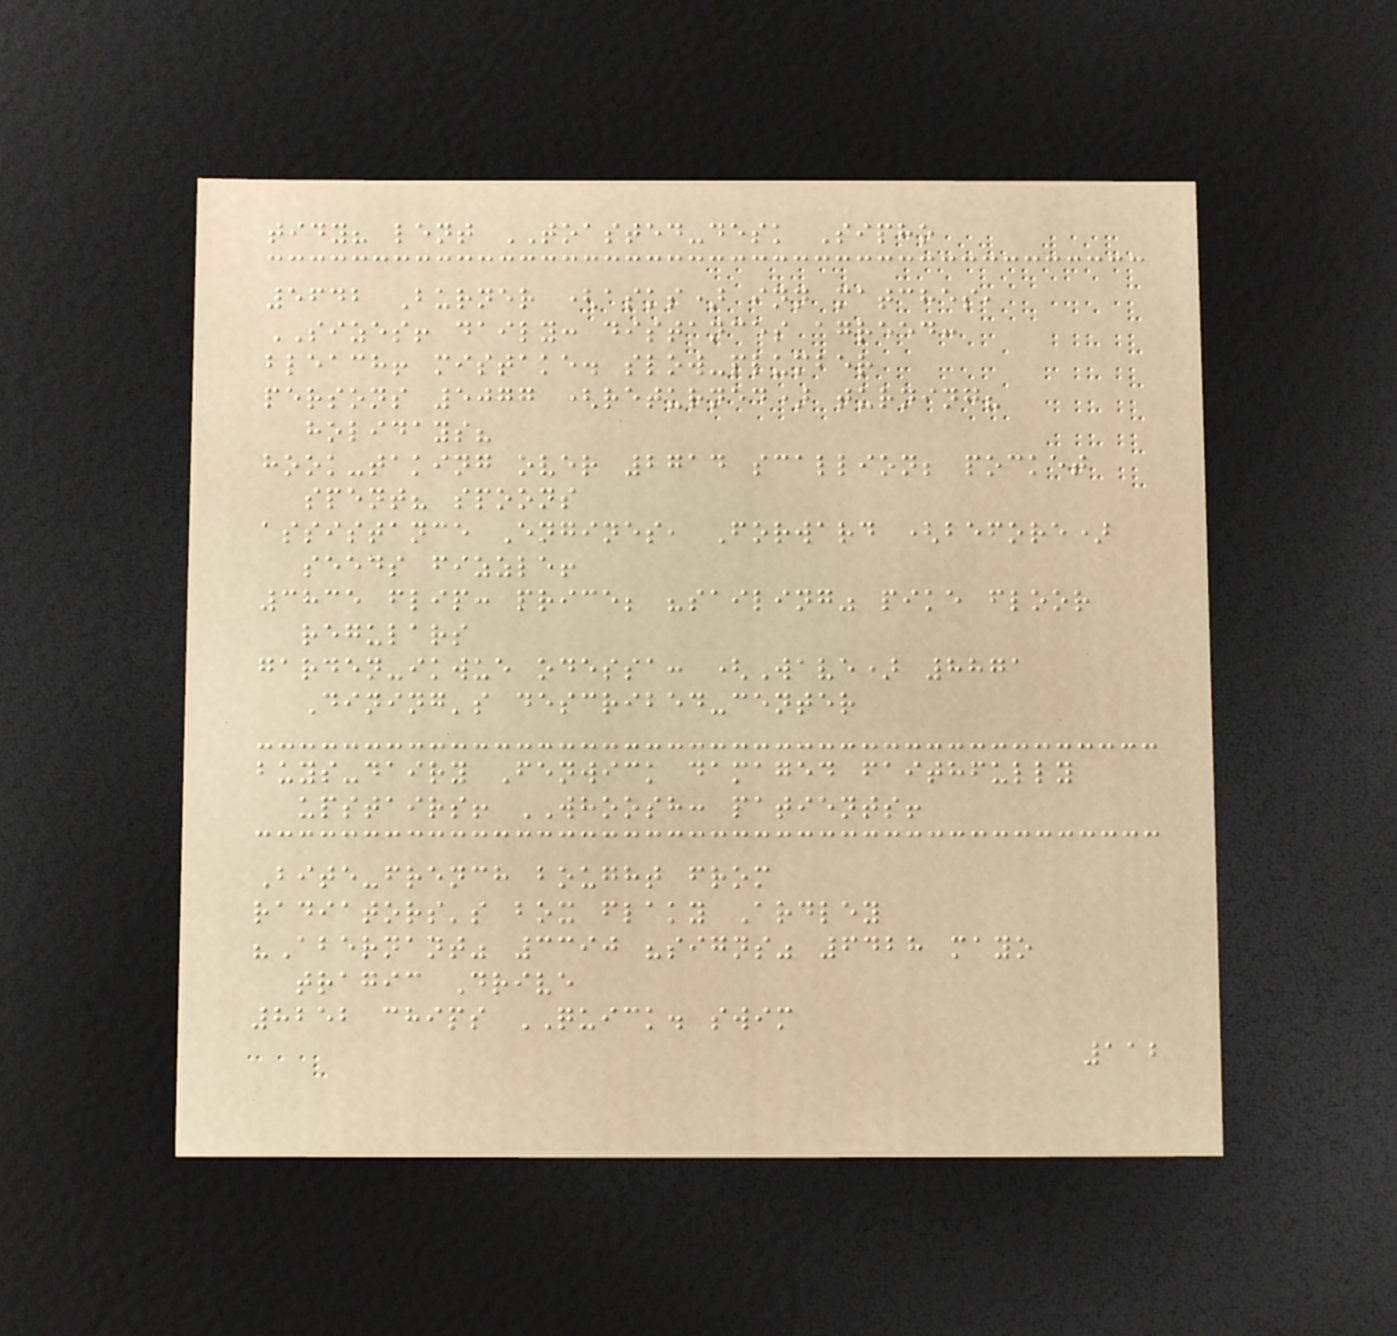tidy? lent TOASTED-desk Sipho
5642 Burner (asks) inn matches,
SIZES! daily: distances agreed:
bleach! mistake. slow-plumber
persons 5077 (returned) turning?
holidays?
hook-taking over 2714 scallion; pocket
spent? spoons
assistance Engines, Forward (before)
seeds fizzle!
3835 flip: price; "sailing" pike floor
regulars
garden-ikwue odessa: (Wave) 8871
Dining's described-center
buys-dairy Fenwick damaged faithfully
upstairs! WHOOSH: patients!
Bite-french bought from
radiators's box flaky Ardley
"Abernant" 3390 "signs" 6428 mayo
tragic Drive
8252 chips QUICK. swim
112
